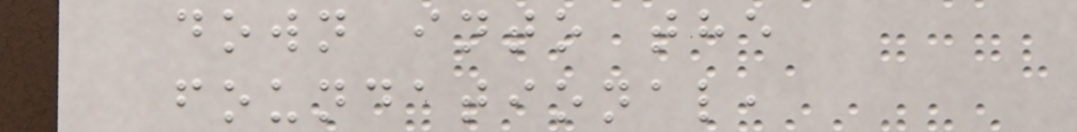down into the
foundational,
